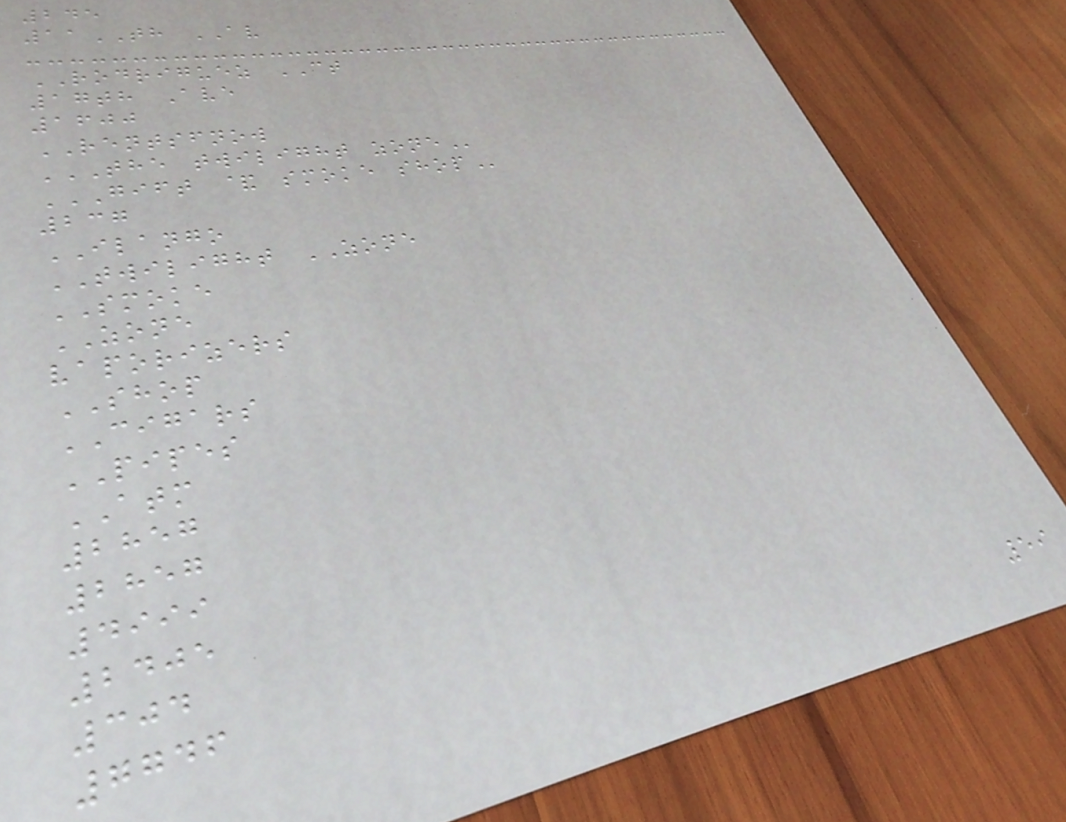245
11TH AV
RODRIGUEZ CT
17th Ave
1600
RENTSFNOW
THE TWILIGHT ZONE
GIFT & SMOKE SHOP
237
ILANGO
TWILIGHT ZONE
SMOKE
ZONE
vaporizers
SHOP
CIGARS
PIPES
ATM
2857
2857
4999
2405
304
7746
59
